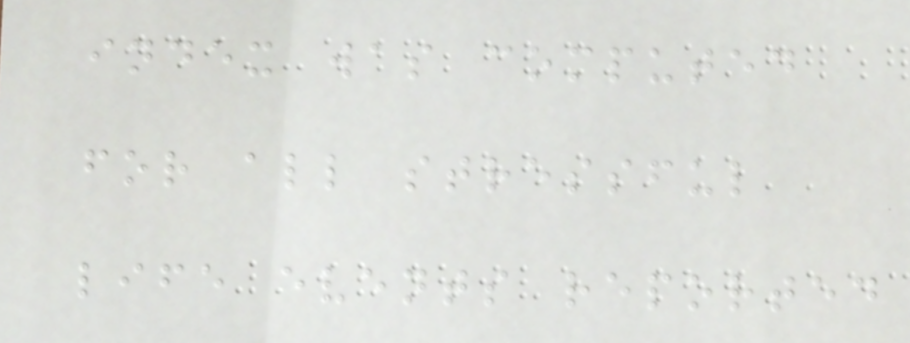index was computed
for all stressful
life events reported
